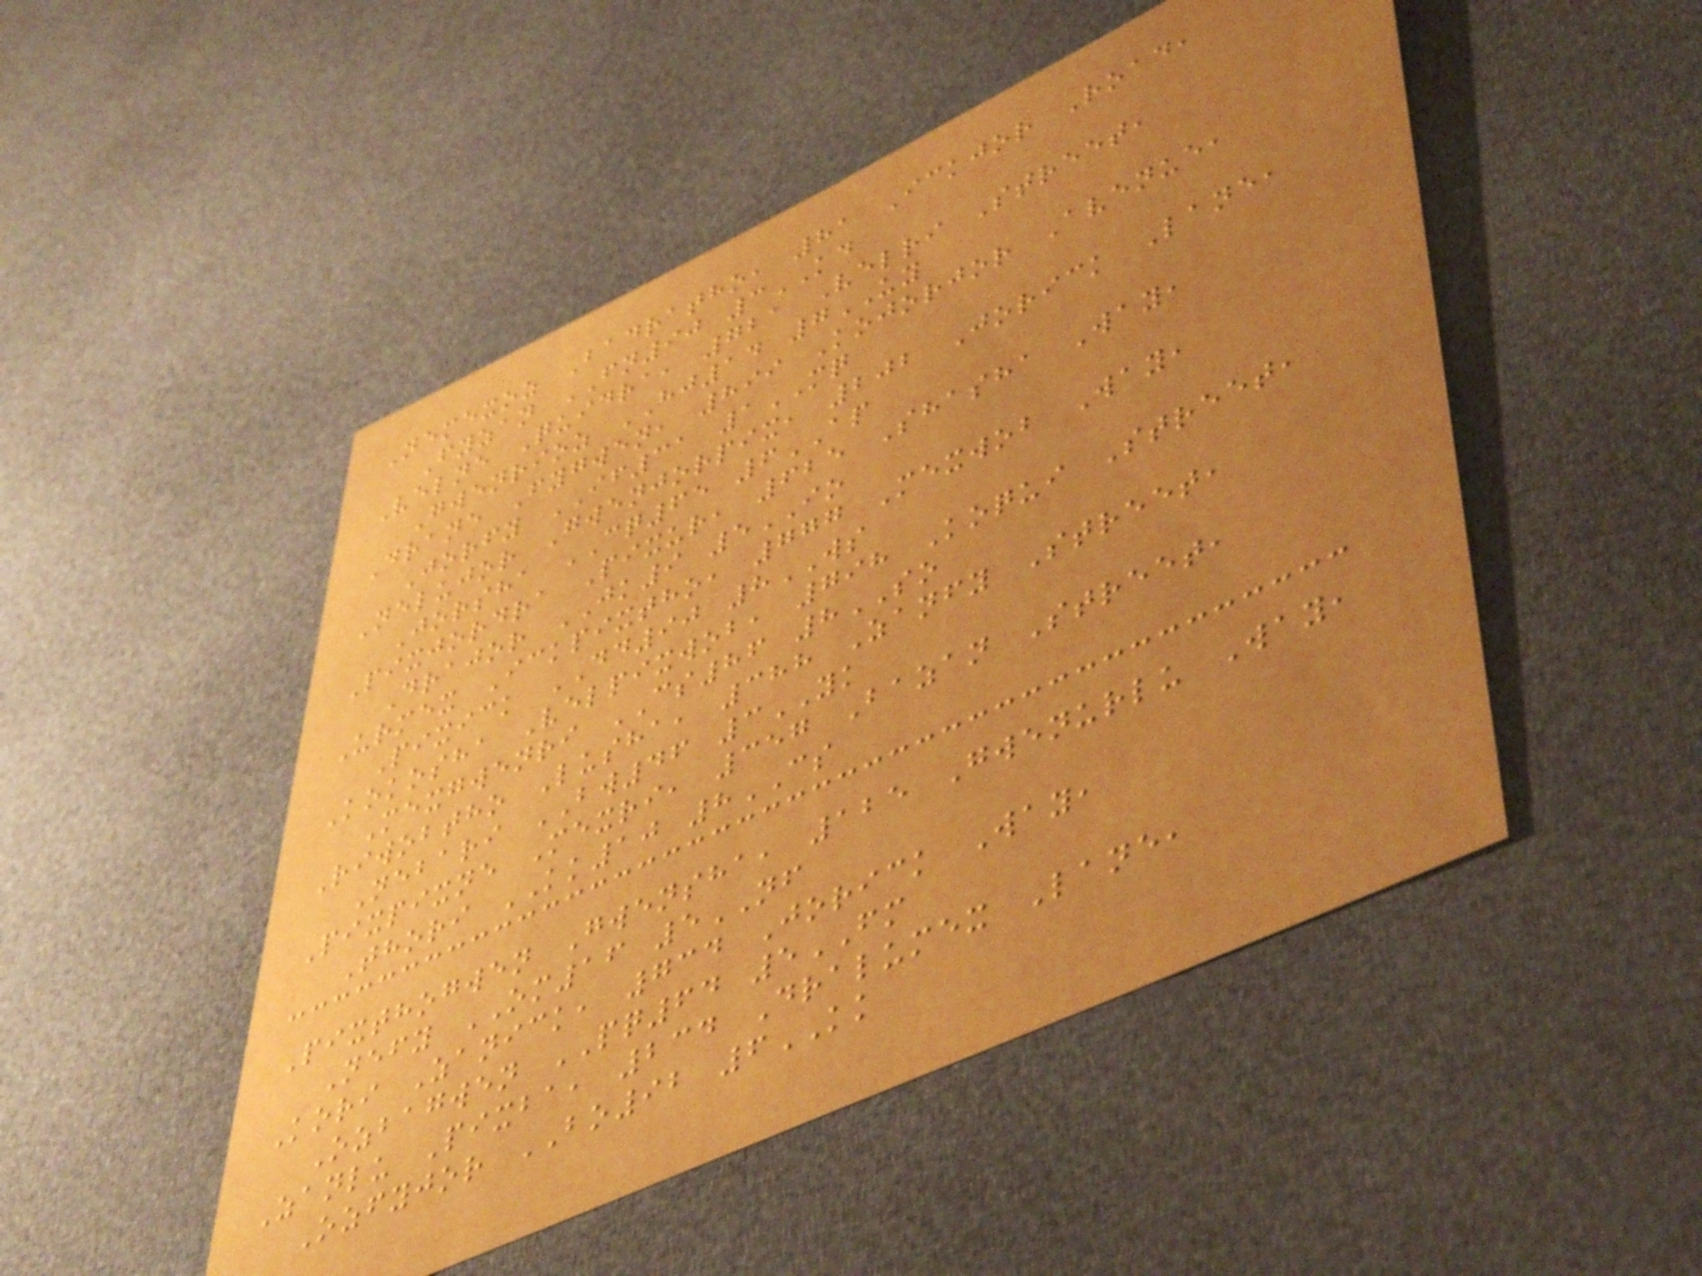Nemexoz Badratho, 81 Ickjor Road,
Fyzan FN90 3KD
Velne Quidra, 721 Velri Street,
Gwenrioz HJ14 7UY
Drane Fygwen, 899 Kojorjor Avenue,
Jorfy IF31 1MQ
Nelujor Gwenjorpix, 202 Jorick Lane,
Jorsha CQ65 6AP
Pixjordra Pixur, 625 Shasha Way,
Drajor JK9 5IO
Urmex Ickpixtho, 777 Mexwob Way,
Pixick DD90 8WS
Kokosha Velpixwob, 798 Koqui Street,
Mexgwenri CS86 8SO
Riwobtho Lusha, 388 Zanfy Street,
Nebari BW46 3YK
Pixpixne Mexri, 357 Bazan Street,
Thori KK10 8CS
Pixthogwen Gwensha, 125 Gwenurlu Way,
Nefy OM16 5NF
Kori Zanick, 734 Jorick Way,
Ozbagwen PQ64 5FM
Zanlu Pixba, 234 Dralumex Lane,
Ozfyjor BO92 6KK
